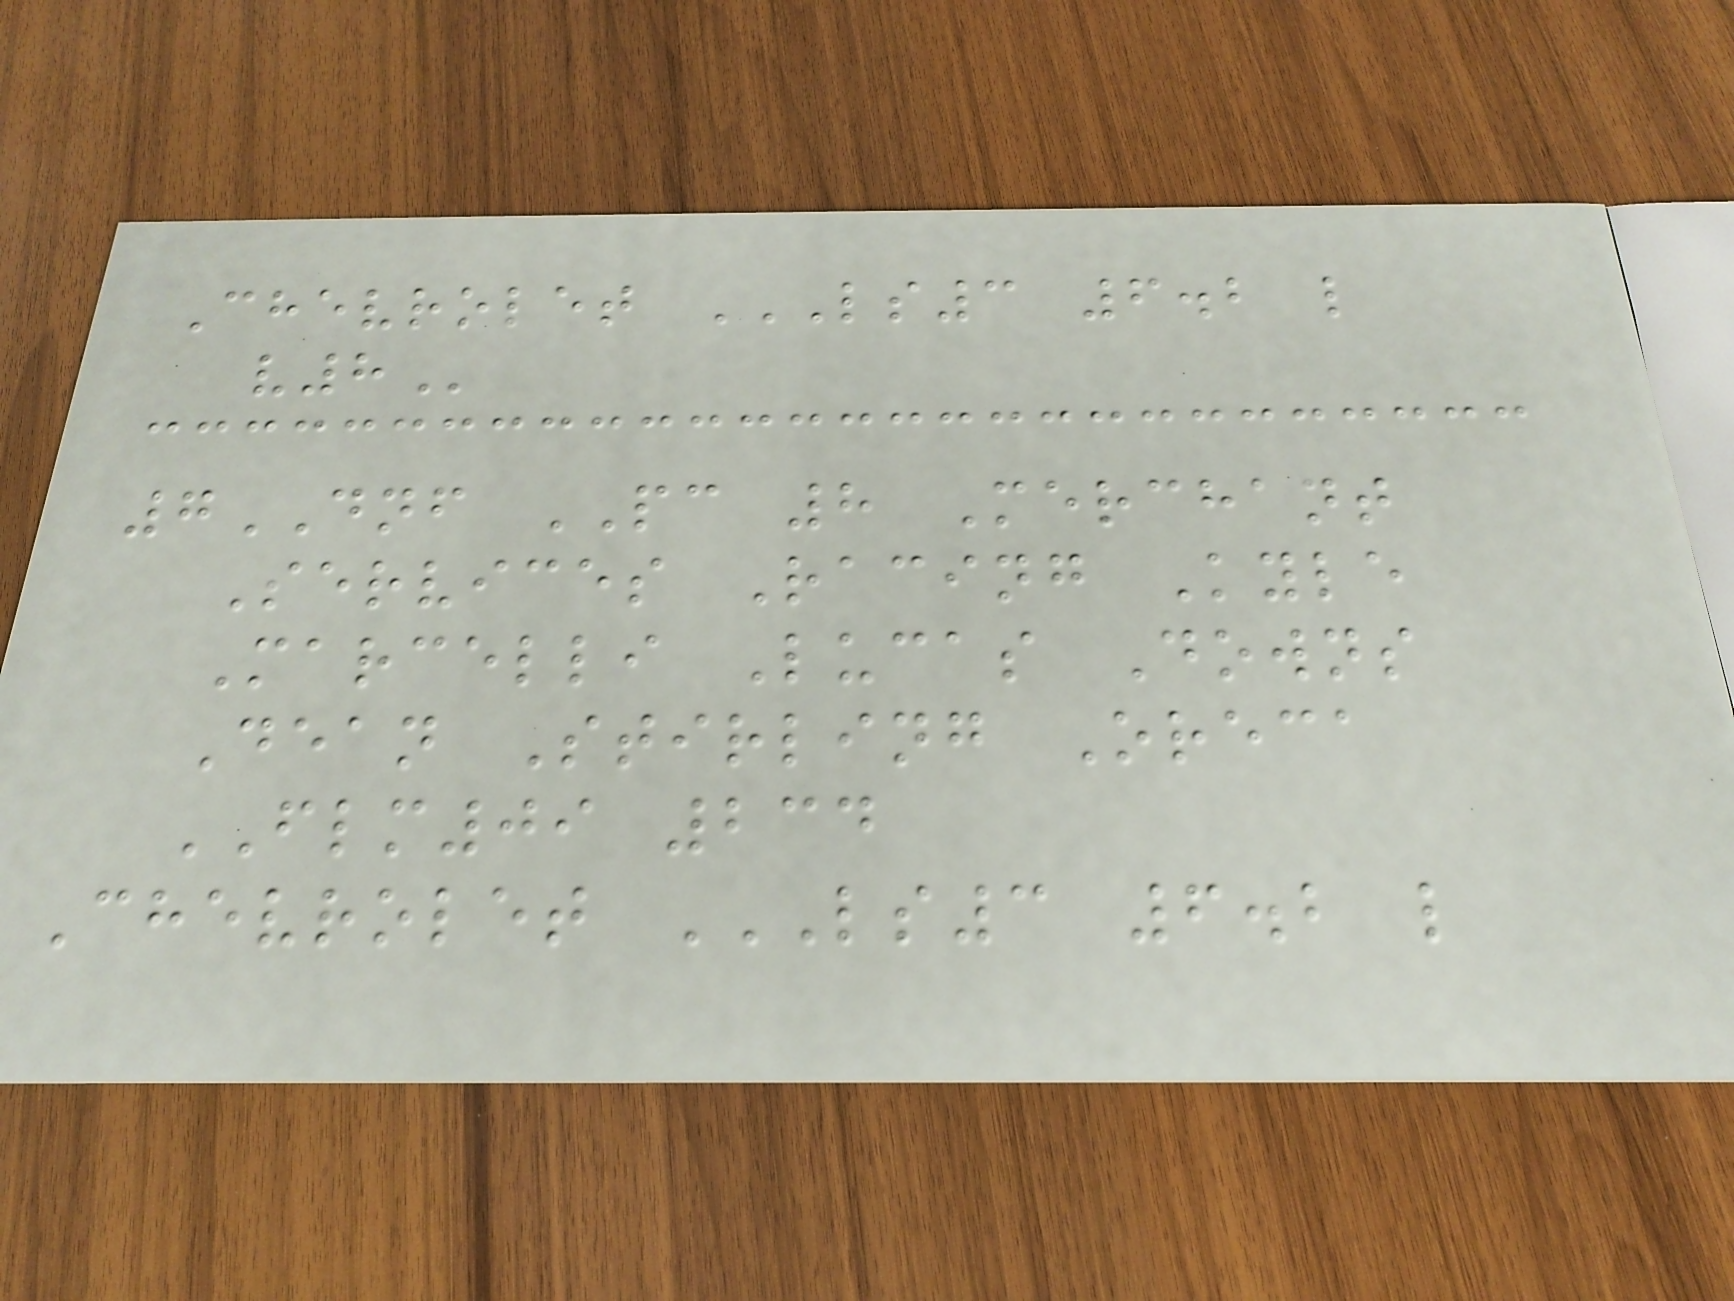Chevrolet LS3 6.2 L
V8
7DNF PC 8 Merchant
Services Racing Kyle
Marcelli Lucas Downs
Dean Stirling Oreca
FLM09 234
Chevrolet LS3 6.2 L
